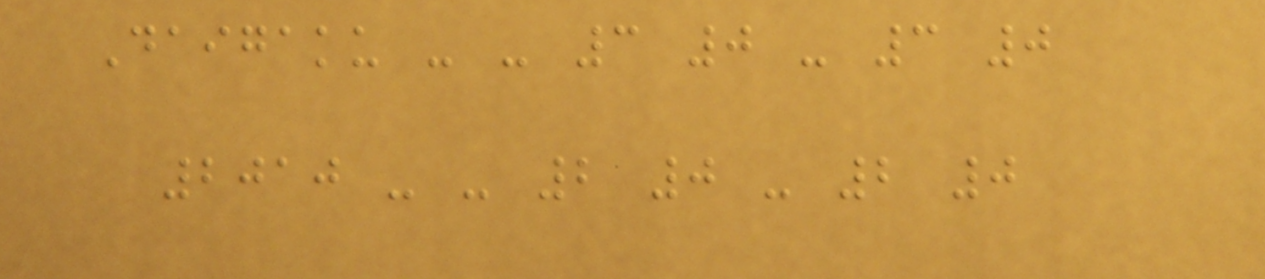Daigaku - - 3 0 - 3 0
2010 - - 2 0 - 2 0
